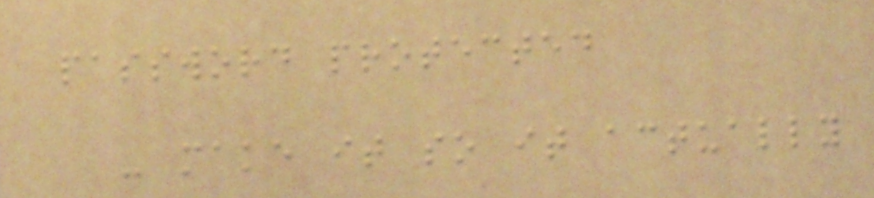password protected
- make it so it actually
